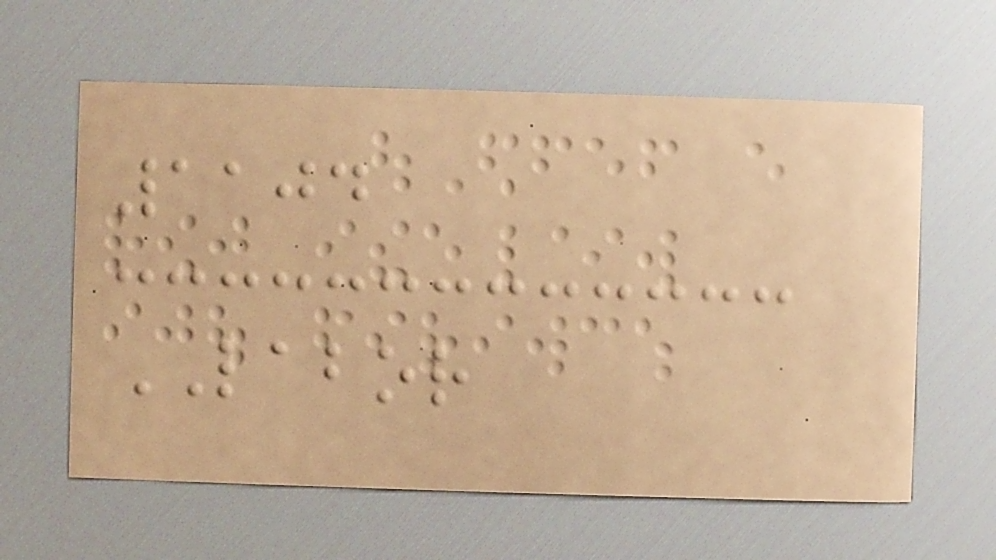1104
LABOR
